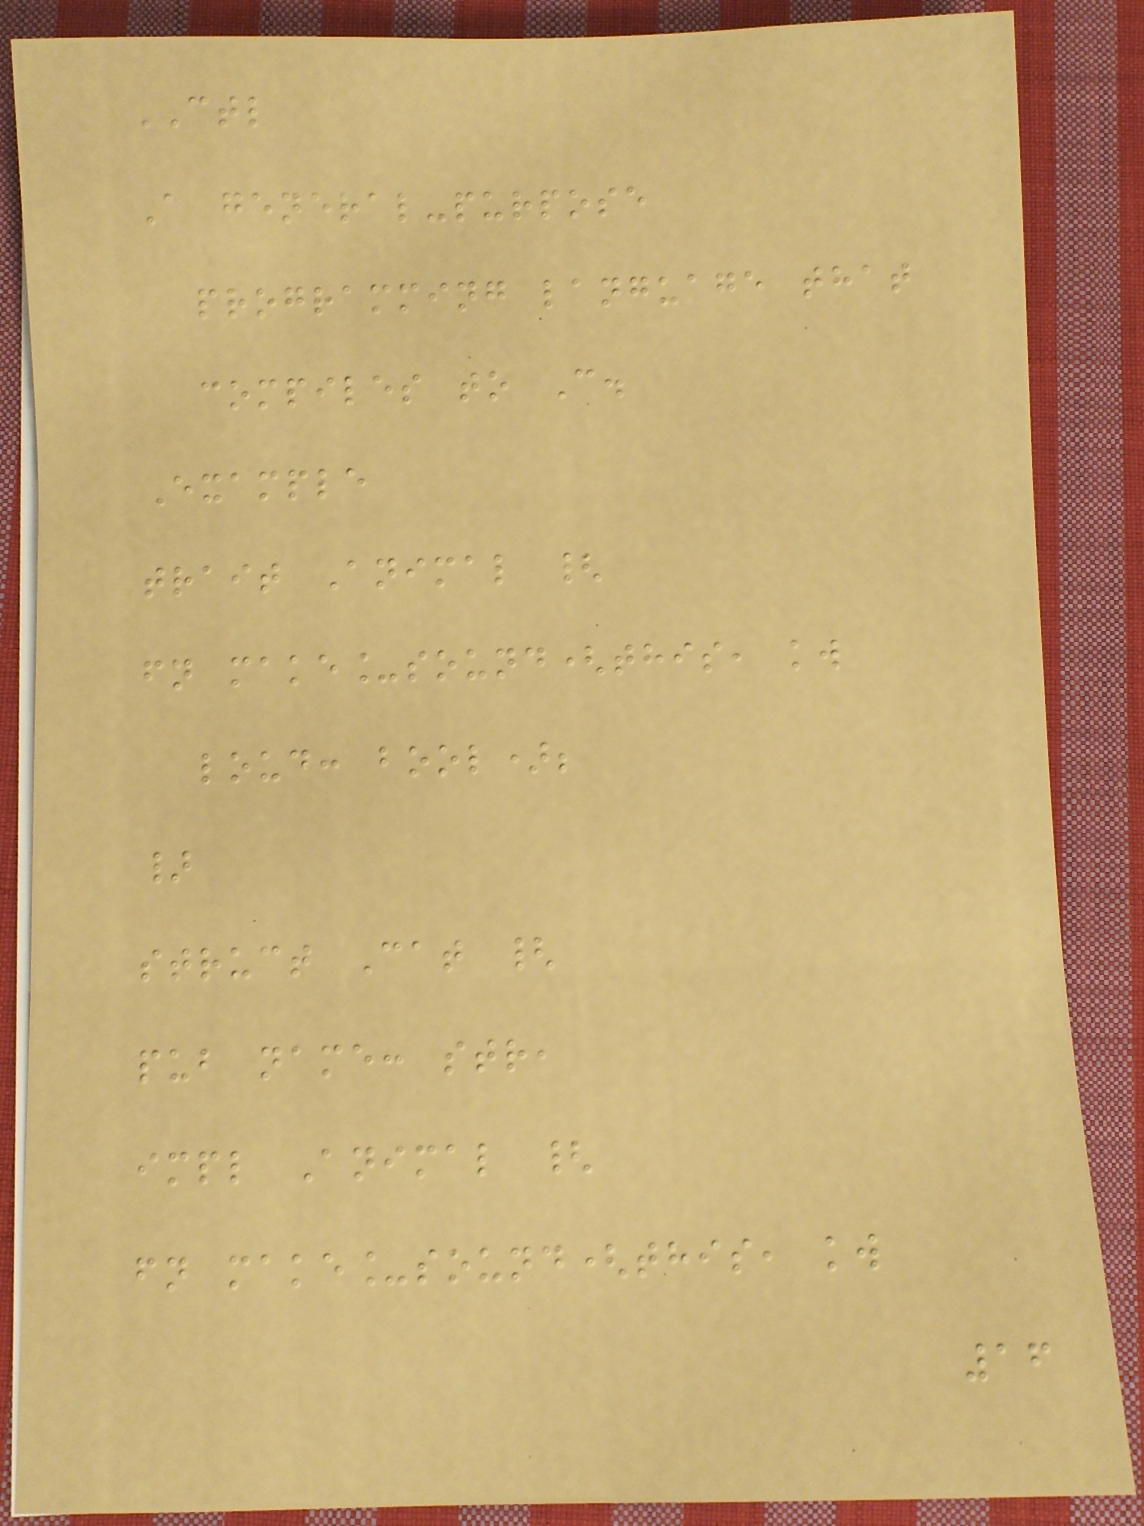CTL
A general-purpose
programming language that
compiles to C.
Example
trait Animal {
fn make_sound(this, kw
loud: bool);
}
struct Cat {
pub name: str,
impl Animal {
fn make_sound(this, kw
16
